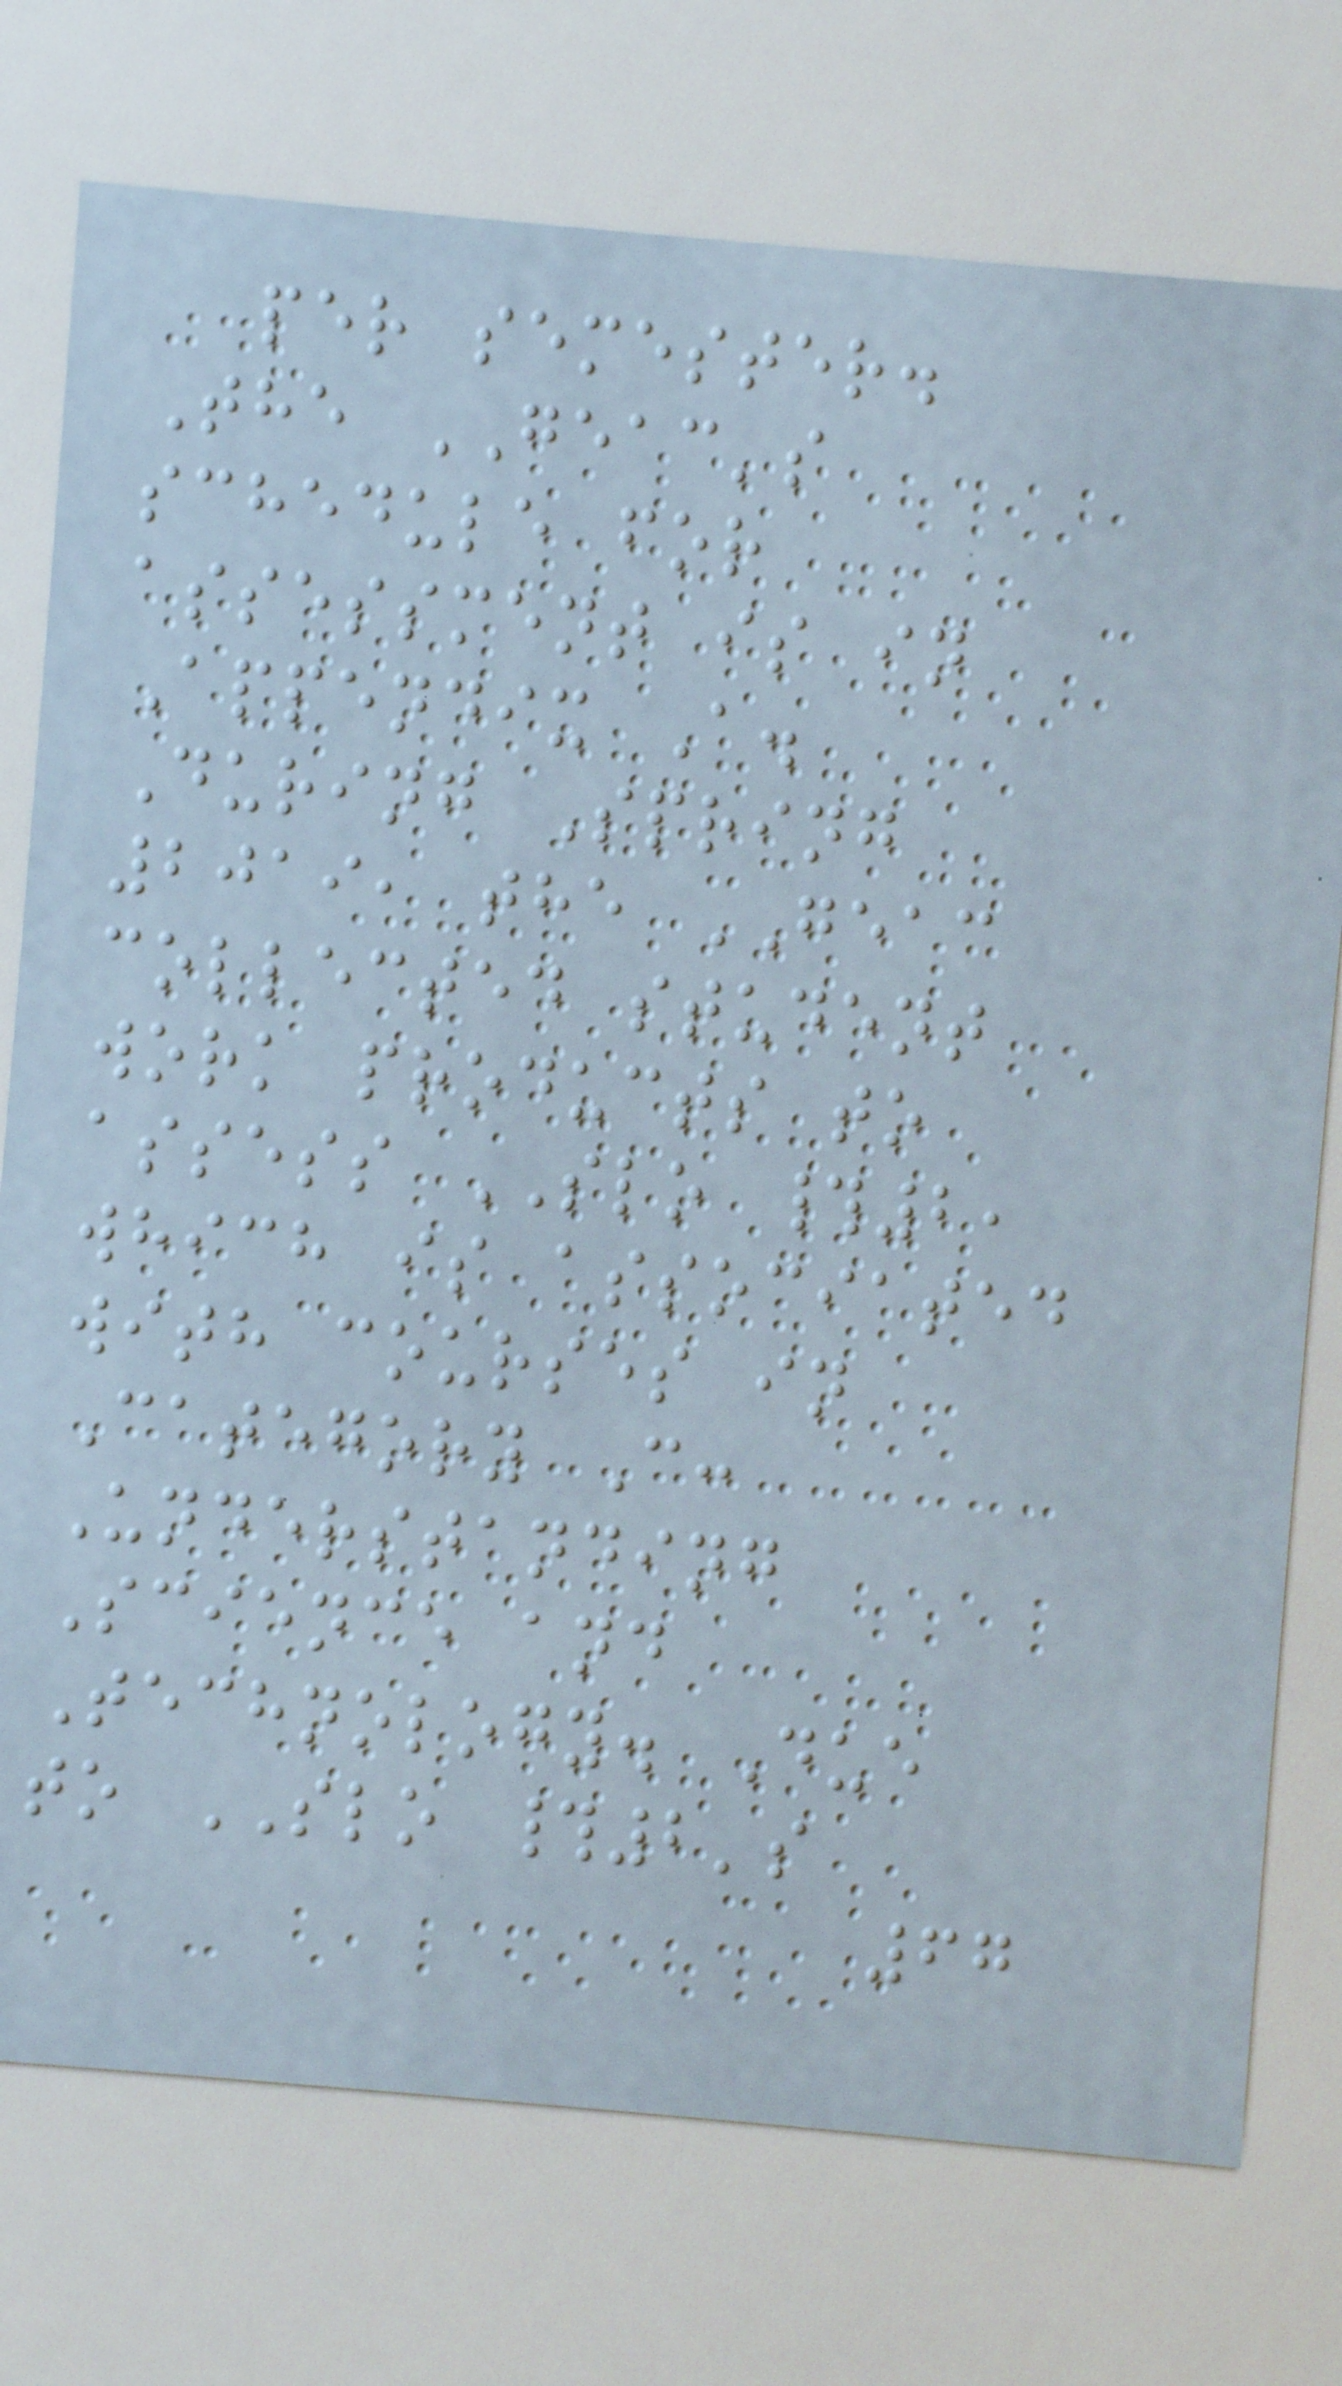per semester.
The GEAC's
schedule for
assessment is in
Appendix A.
During Spring
2019, the GEAC
collected student
work products to
assess SLO #2,
which is associated
with courses in
Category C:
Understanding
Science and
Technology. Due
to SLO #2's
67
